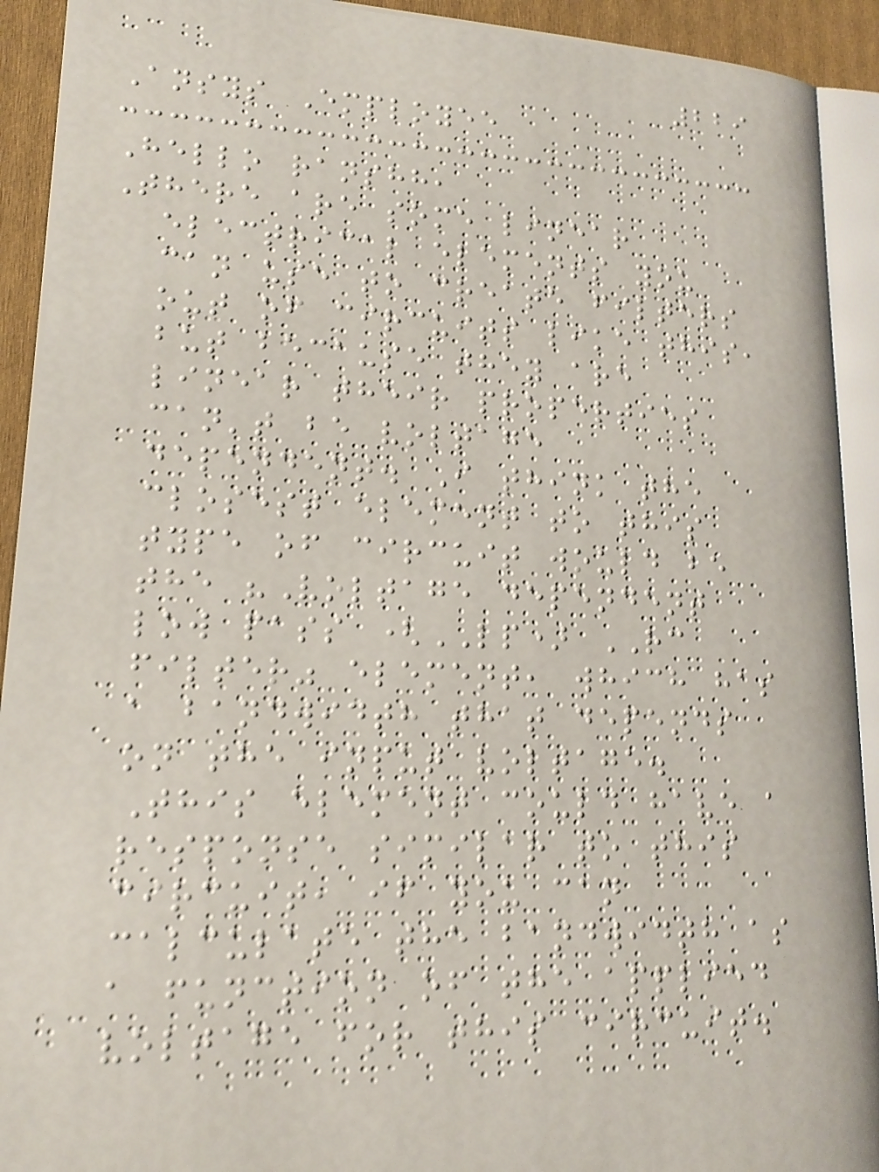229
Ansys Employee
Hello ranshh,
There are some linear
electrical elements you
can use to create filters
out of circuits like this,
but because they are
linear their properties
can't be voltage
dependent. I think the
closest element to this
type of circuit would be
the "Voltage dependent
low pass (LP) RC
filter" element, which has
a bandwidth that depends
on the input voltage.
This element could have a
response similar to this
circuit, if you can
calculate the bandwidth as
a function of the applied
voltage for this circuit.
